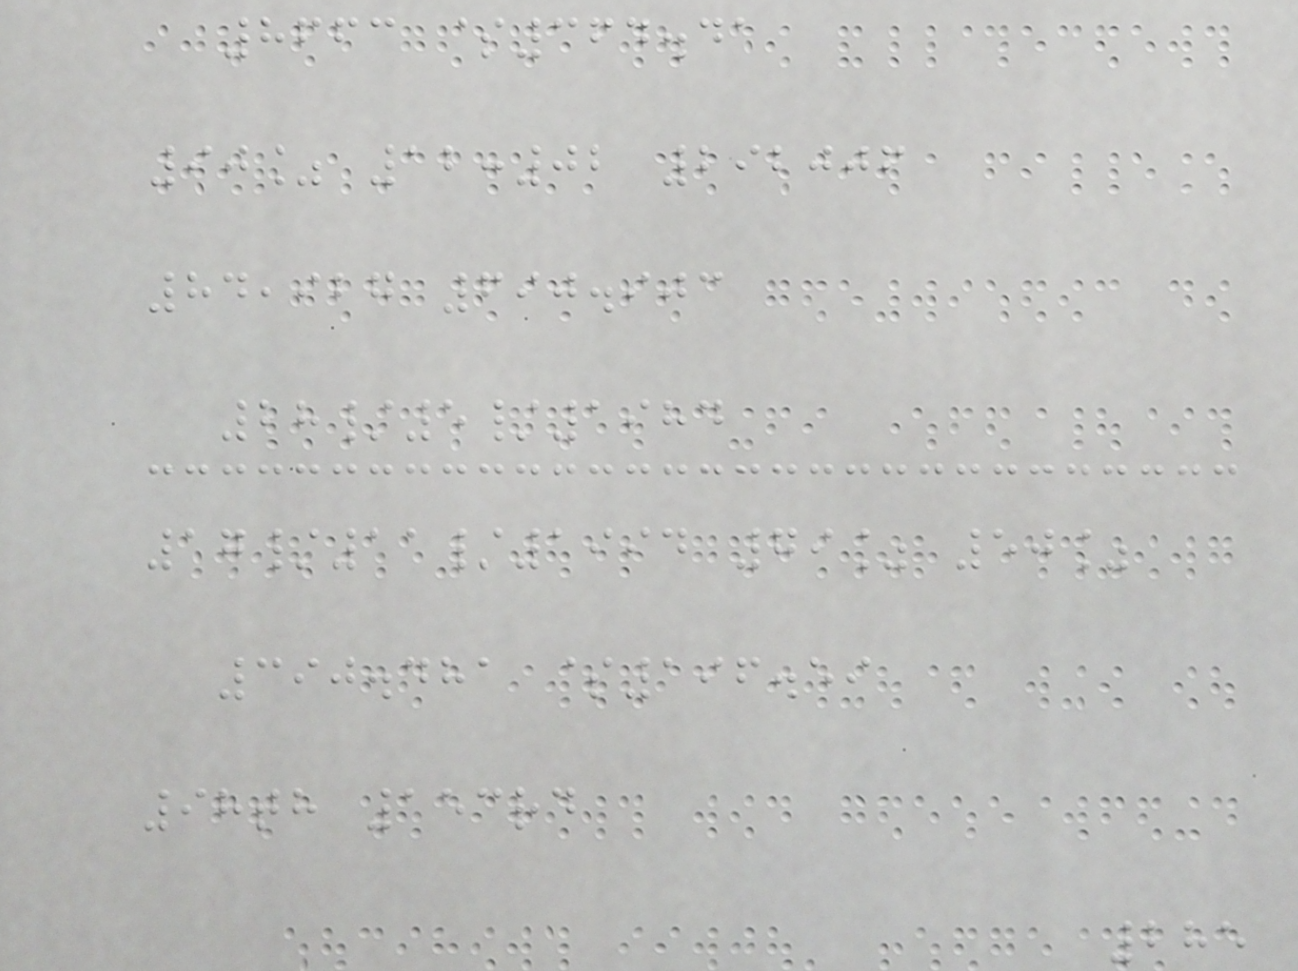8663 $364.41
90% 12:02 292006
84,927 690.903
28/5/1984
17/11/1994 79% 50%
390.481 $196.59
98th 153rd
285
